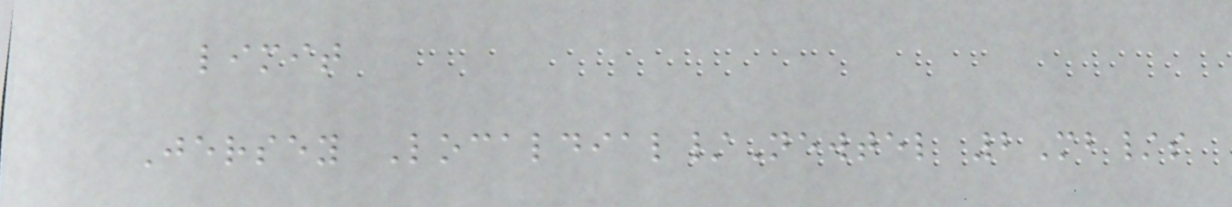limit
Jersey Localdial/Newtel 2Mb/s
